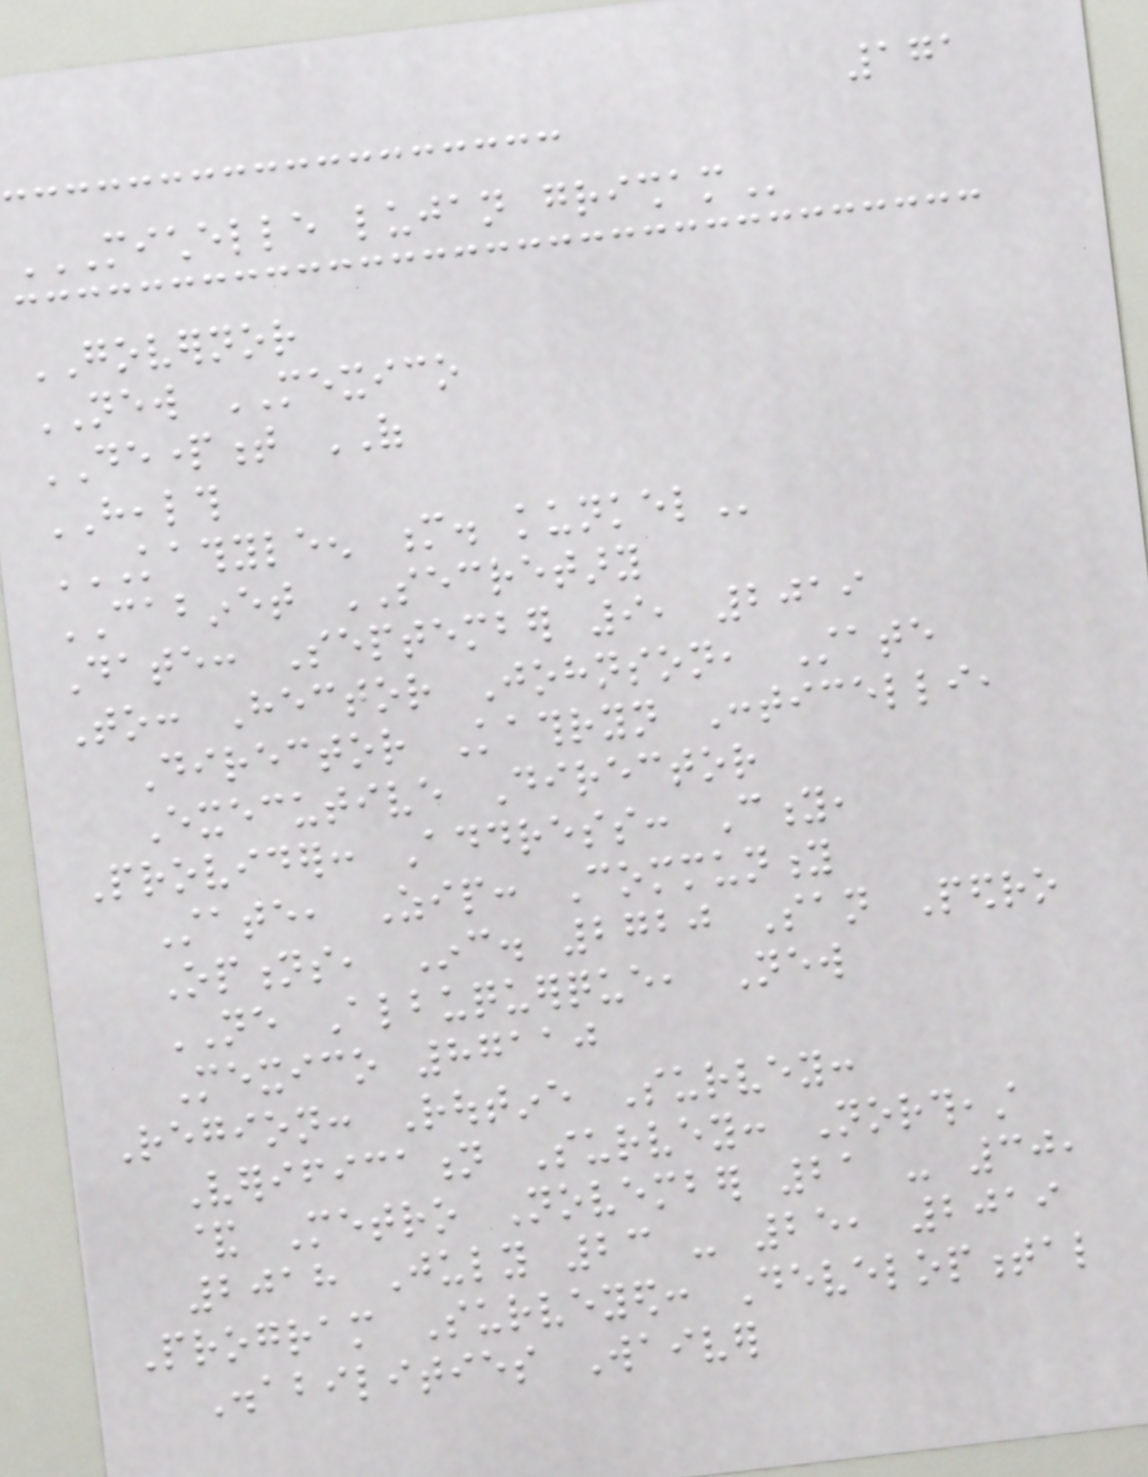171
MICHELLE LUJAN GRISHAM
GOVERNOR
NEW MEXICO
DEPARTMENT OF
HEALTH
KATHYLEEN M. KUNKEL
CABINET SECRETARY
Date: September 9, 2019
To: Hector Johnson, State
Director Kathryn Conticelli,
Executive Director
Provider: Address: City,
State, Zip: Community
Options, Inc. 2720 San Pedro
NE Albuquerque, New
Mexico 87110
Region: Routine Survey:
Verification Survey: Northeast
& Metro November 21 - 30,
2018 July 23 - 25, 2019
Program Surveyed: Developmental
Disabilities Waiver
